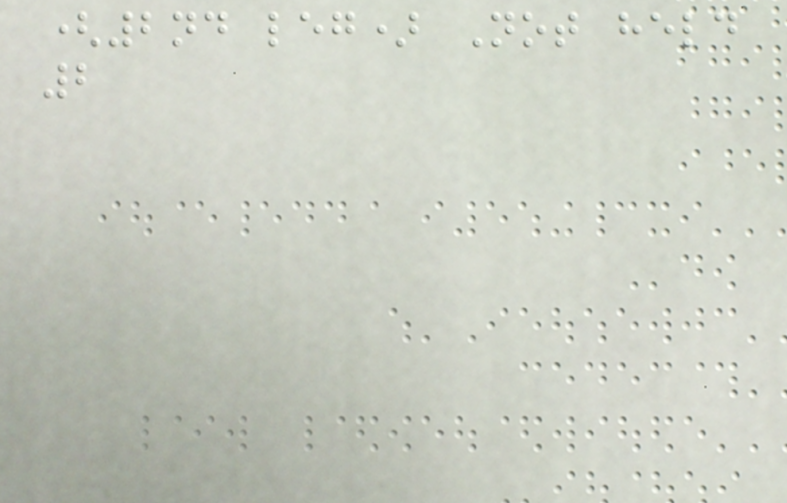(2nd leg) Not held
2
